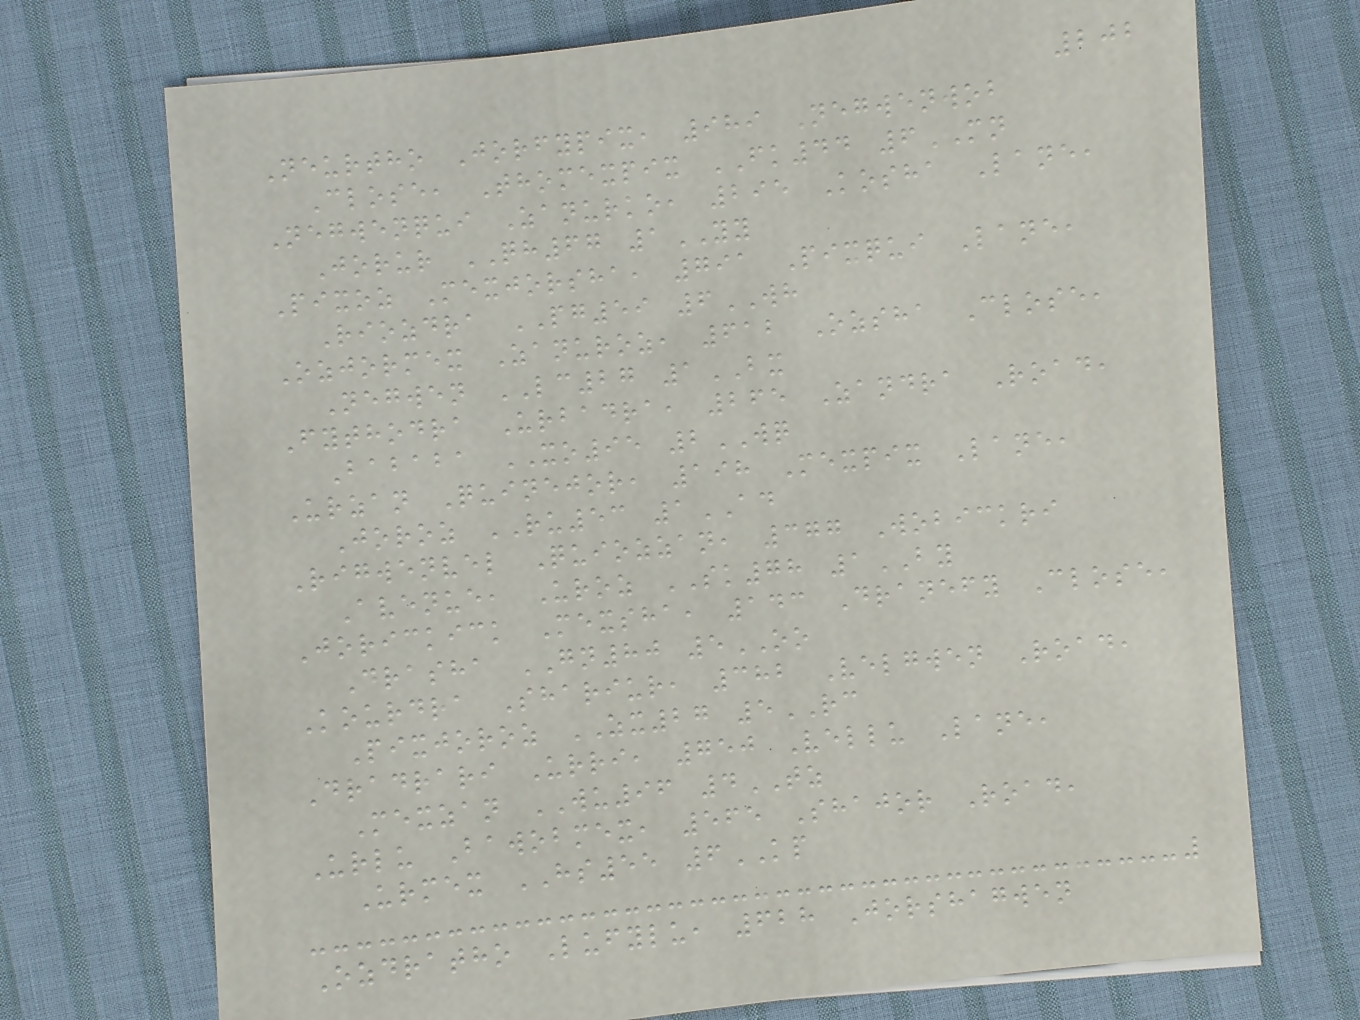202
Neurtho Jorfypix, 989 Negwenwob
Close, Thomexpix FK44 6MN
Negwenqui Zanurko, 295 Kosha Lane,
Jorur QH67 1YY
Pixoz Mexjorsha, 791 Pixqui Lane,
Riozdra PG59 6WH
Ozjormex Zanuroz, 612 Ozsha Close,
Negwen LC27 1BX
Fythodra Urbadra, 265 Zandra Road,
Bababa XO95 2WQ
Urzan Quinejor, 198 Mexpix Lane,
Joroz RU53 1AD
Rigwenvel Quiozzan, 377 Wobickri
Avenue, Uroz SK78 1BY
Jorickick Mexsha, 143 Dranefy Close,
Drasha GN80 5OO
Kourdra Shariur, 382 Velgwen Road,
Pixjoroz ZX27 5RC
Dradrari Urri, 750 Vellu Lane,
Mexzan WU96 4TZ
Urlu Bawobmex, 565 Shajor Road,
Urmex HS55 6KP
Ozdratho Lufylu, 628 Jorshagwen
